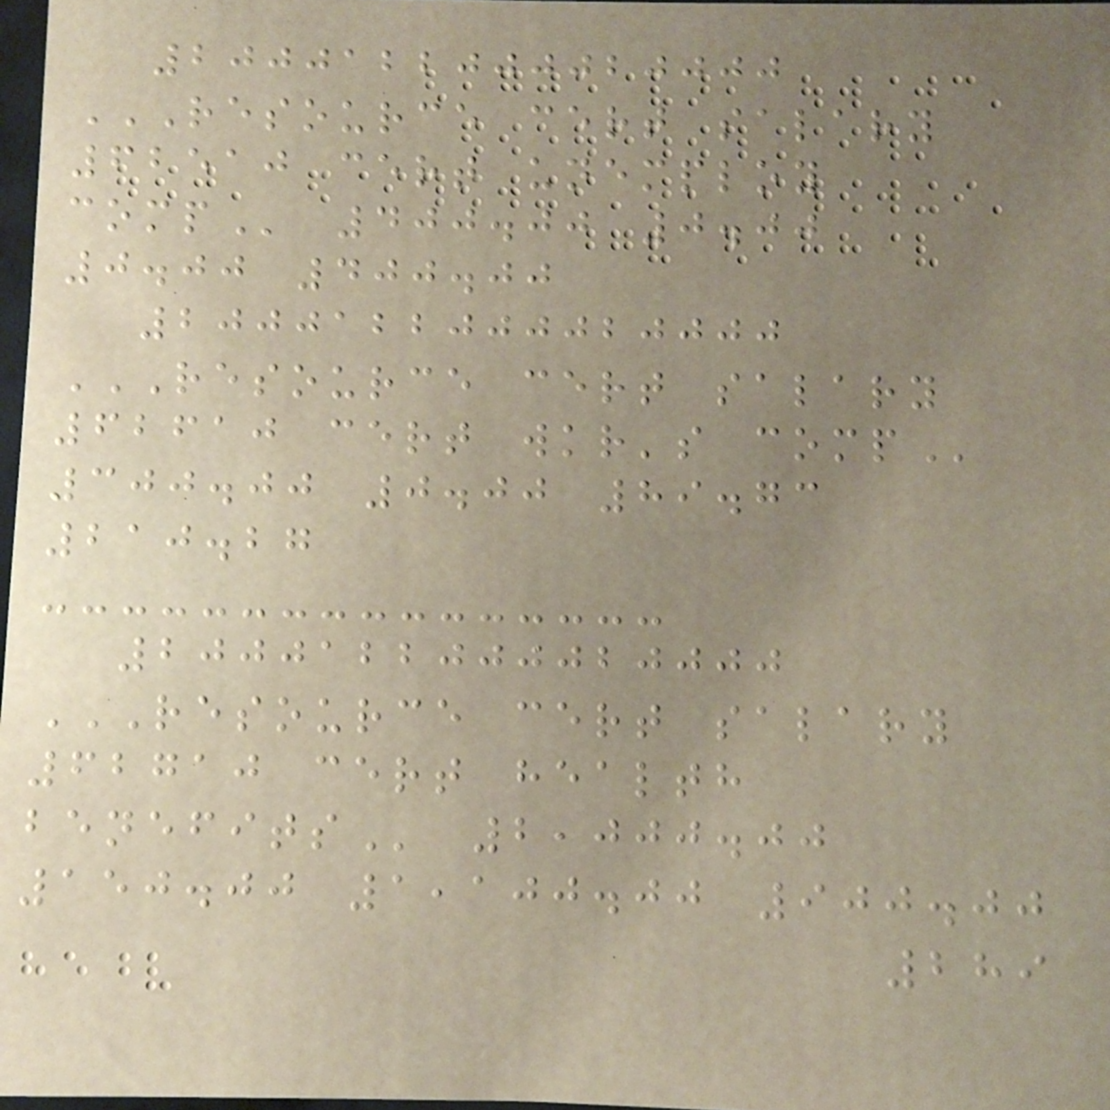2000122000020000
RESOURCE CERT SALARY
62510 CERT UNEMPLOY
COMP 400.00 0.00
0.00 400.00
2000122000020000
RESOURCE CERT SALARY
62610 CERT WKR'S COMP
300.00 0.00 89.73
210.27
2000122000020000
RESOURCE CERT SALARY
62710 CERT HEALTH
BENEFITS 2,000.00
150.00 1,100.00 900.00
289
